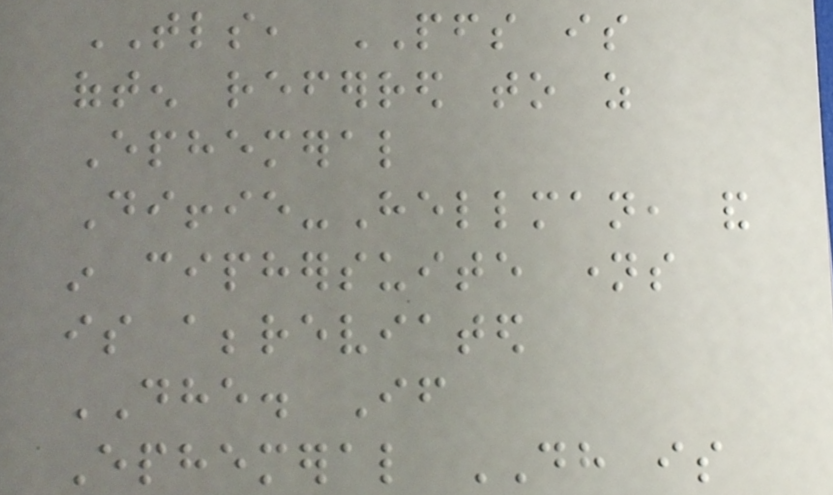TLS, PFS is
often referred to as
Ephemeral
Diffie-Hellman, and
in ciphersuite names
is abbreviated
DHE. If
Ephemeral DH is
